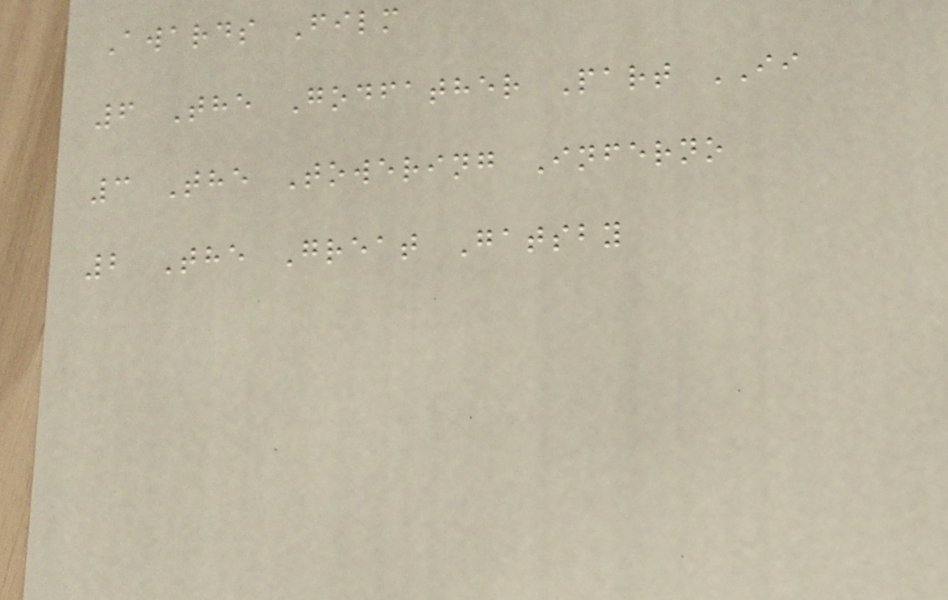Awards Film
6 The Godfather Part II
3 The Towering Inferno
2 The Great Gatsby
